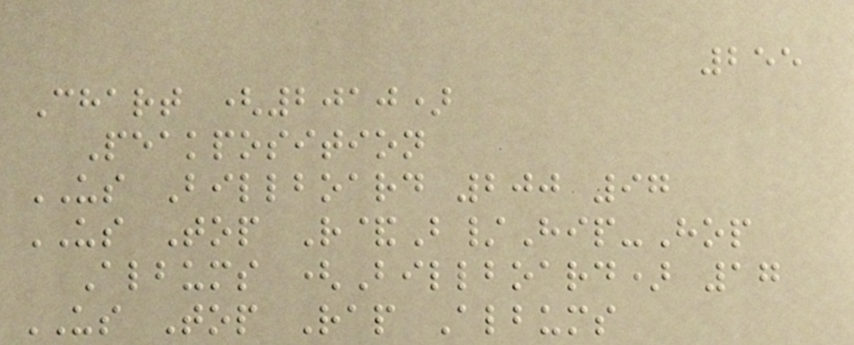255
Chart (2010)
Peakposition
US Billboard 200 97
US Top R&B/Hip-Hop
Albums (Billboard) 17
US Top Rap Albums
